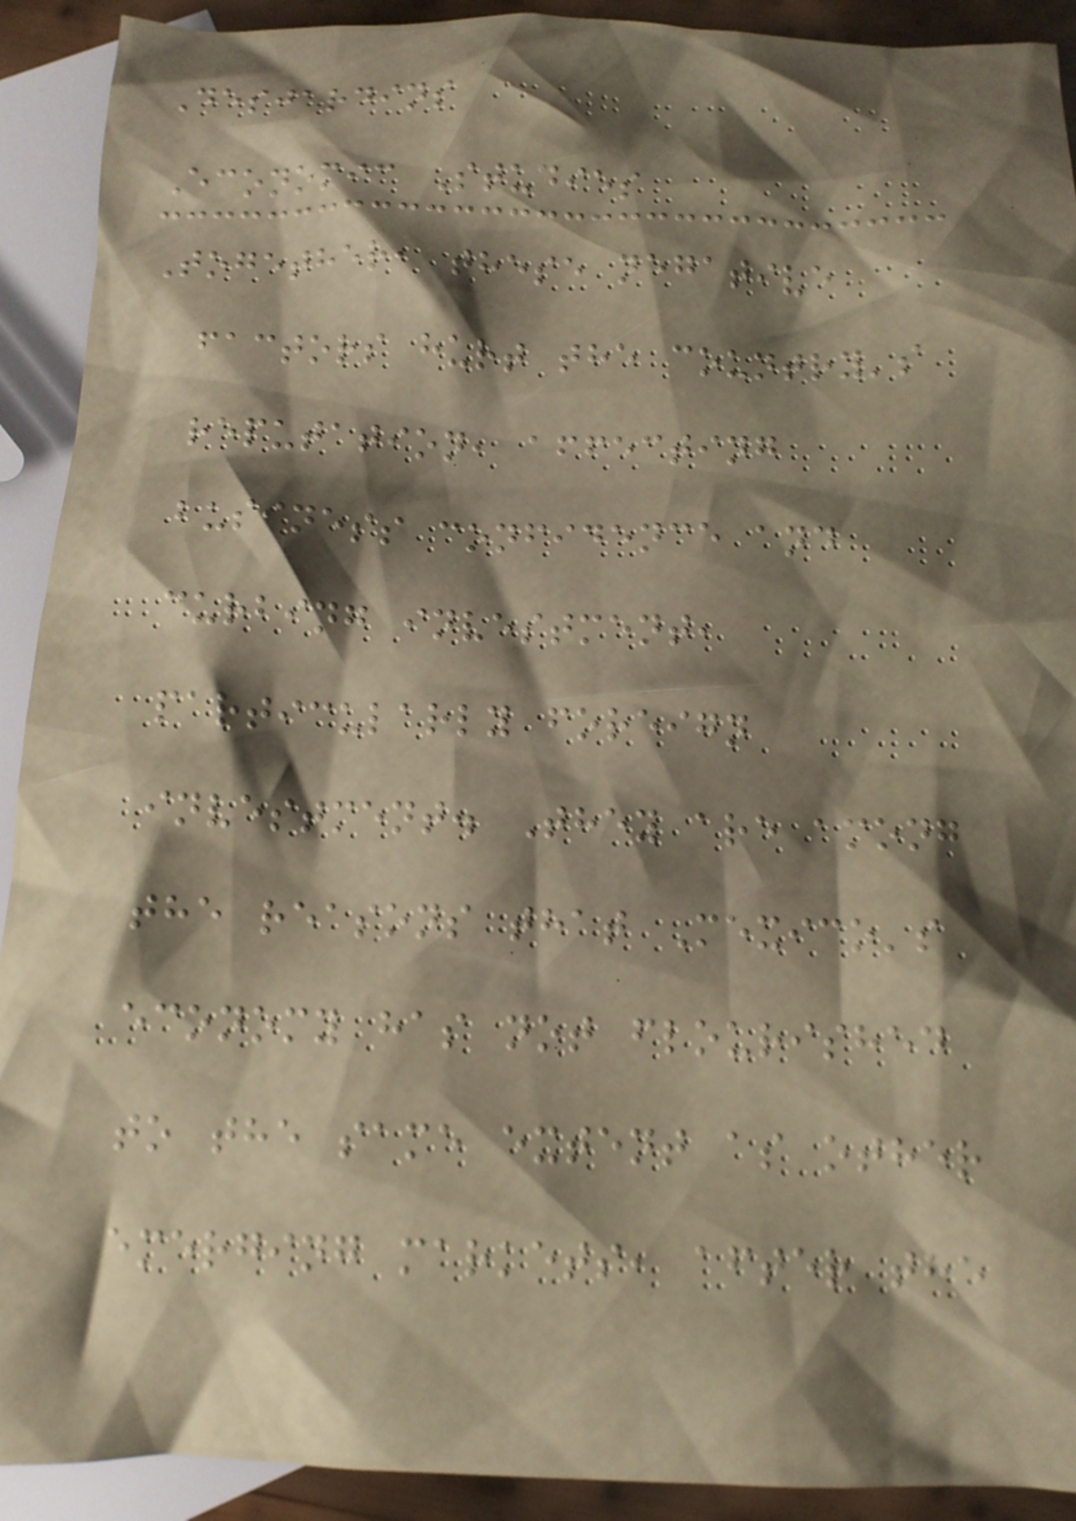Desjardins
Economic Studies
Together, these negative
factors hurt the country's
reputation, affecting
business confidence and
curbing investment,
particularly foreign
investment. They are among
the reasons that Mexico's
economy has not flourished
to the same extent as other
emerging markets, after the
